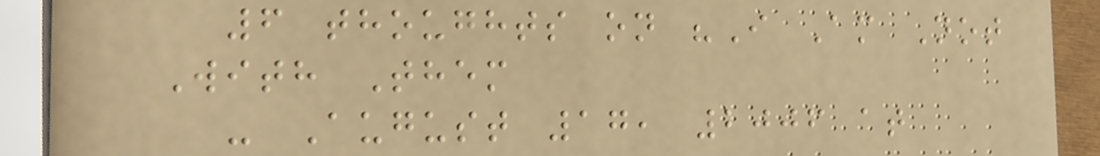6 thoughts on "I Am Not
With Them
- August 17, 2006 at
